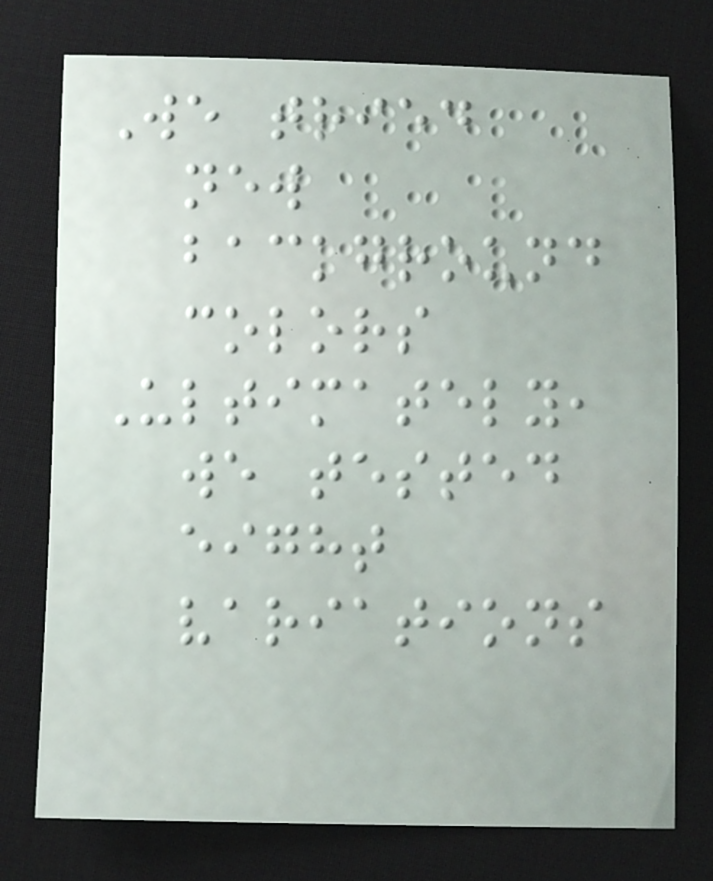We tried
new
background
colors
Ultimately,
we tested
eight
variations
